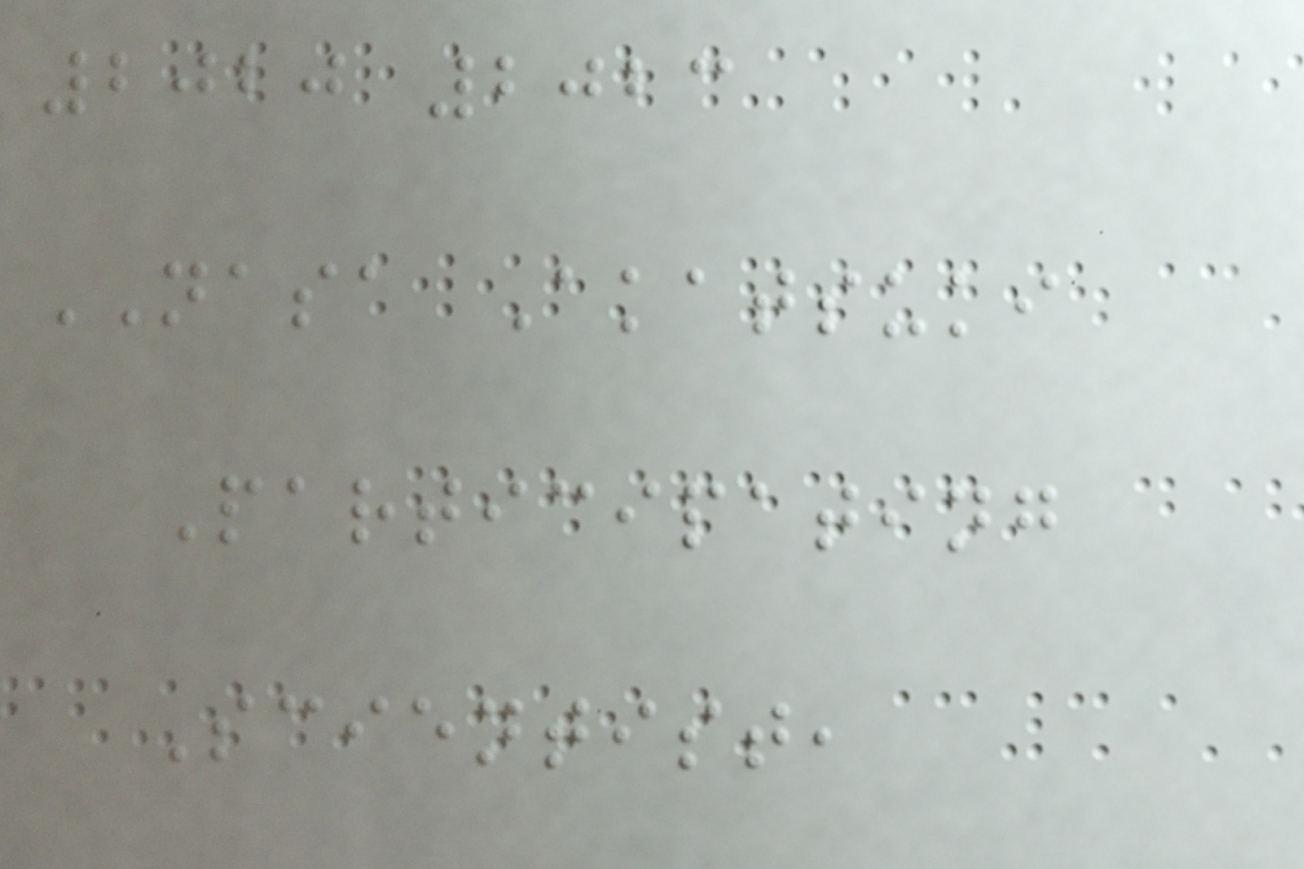2020 2023
NASA Akatsuki
Participating
Scientist,
